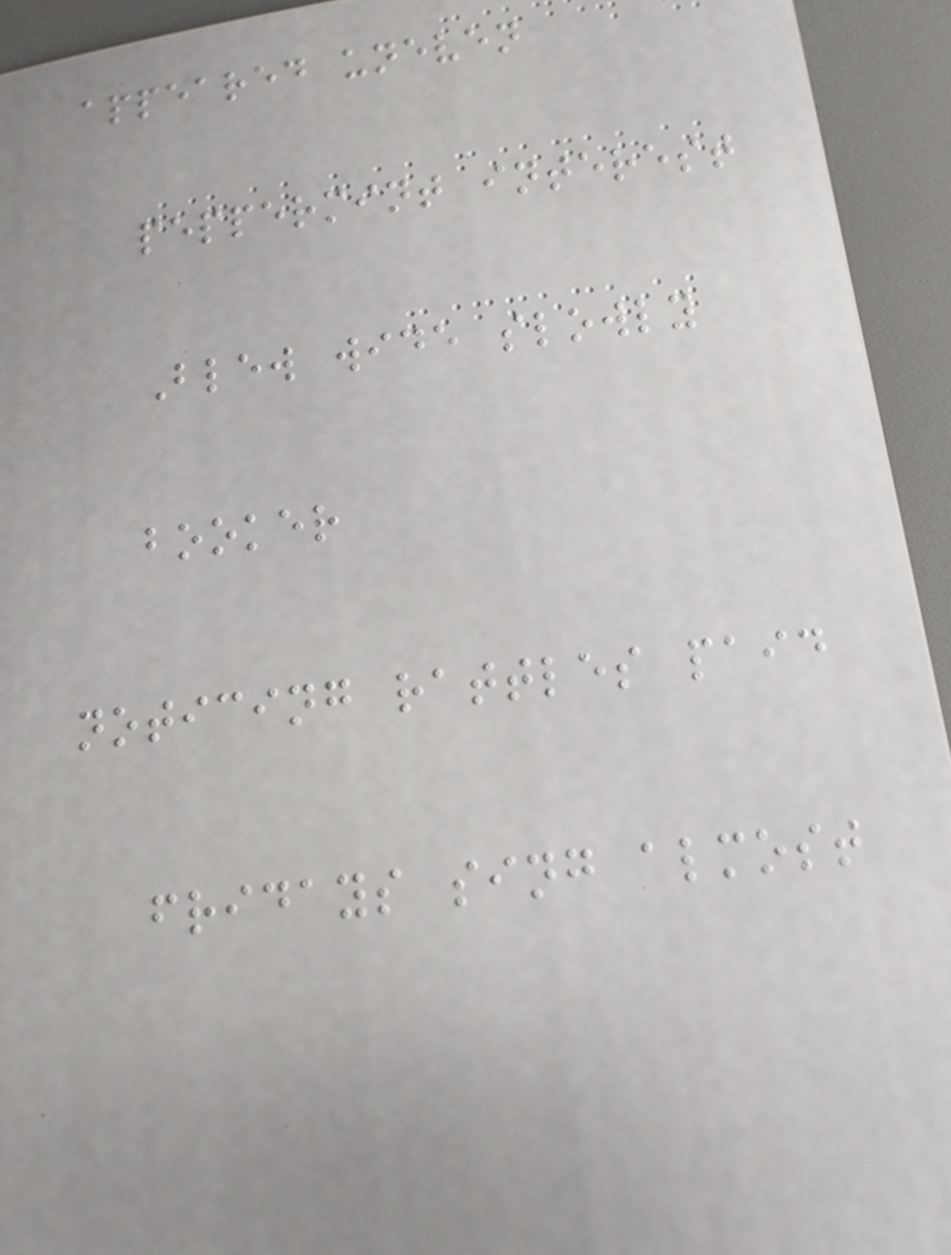appeared uneven
peppermint interest
Blew wide slowly
booker
noticing rattles paid
fridays sing almost
